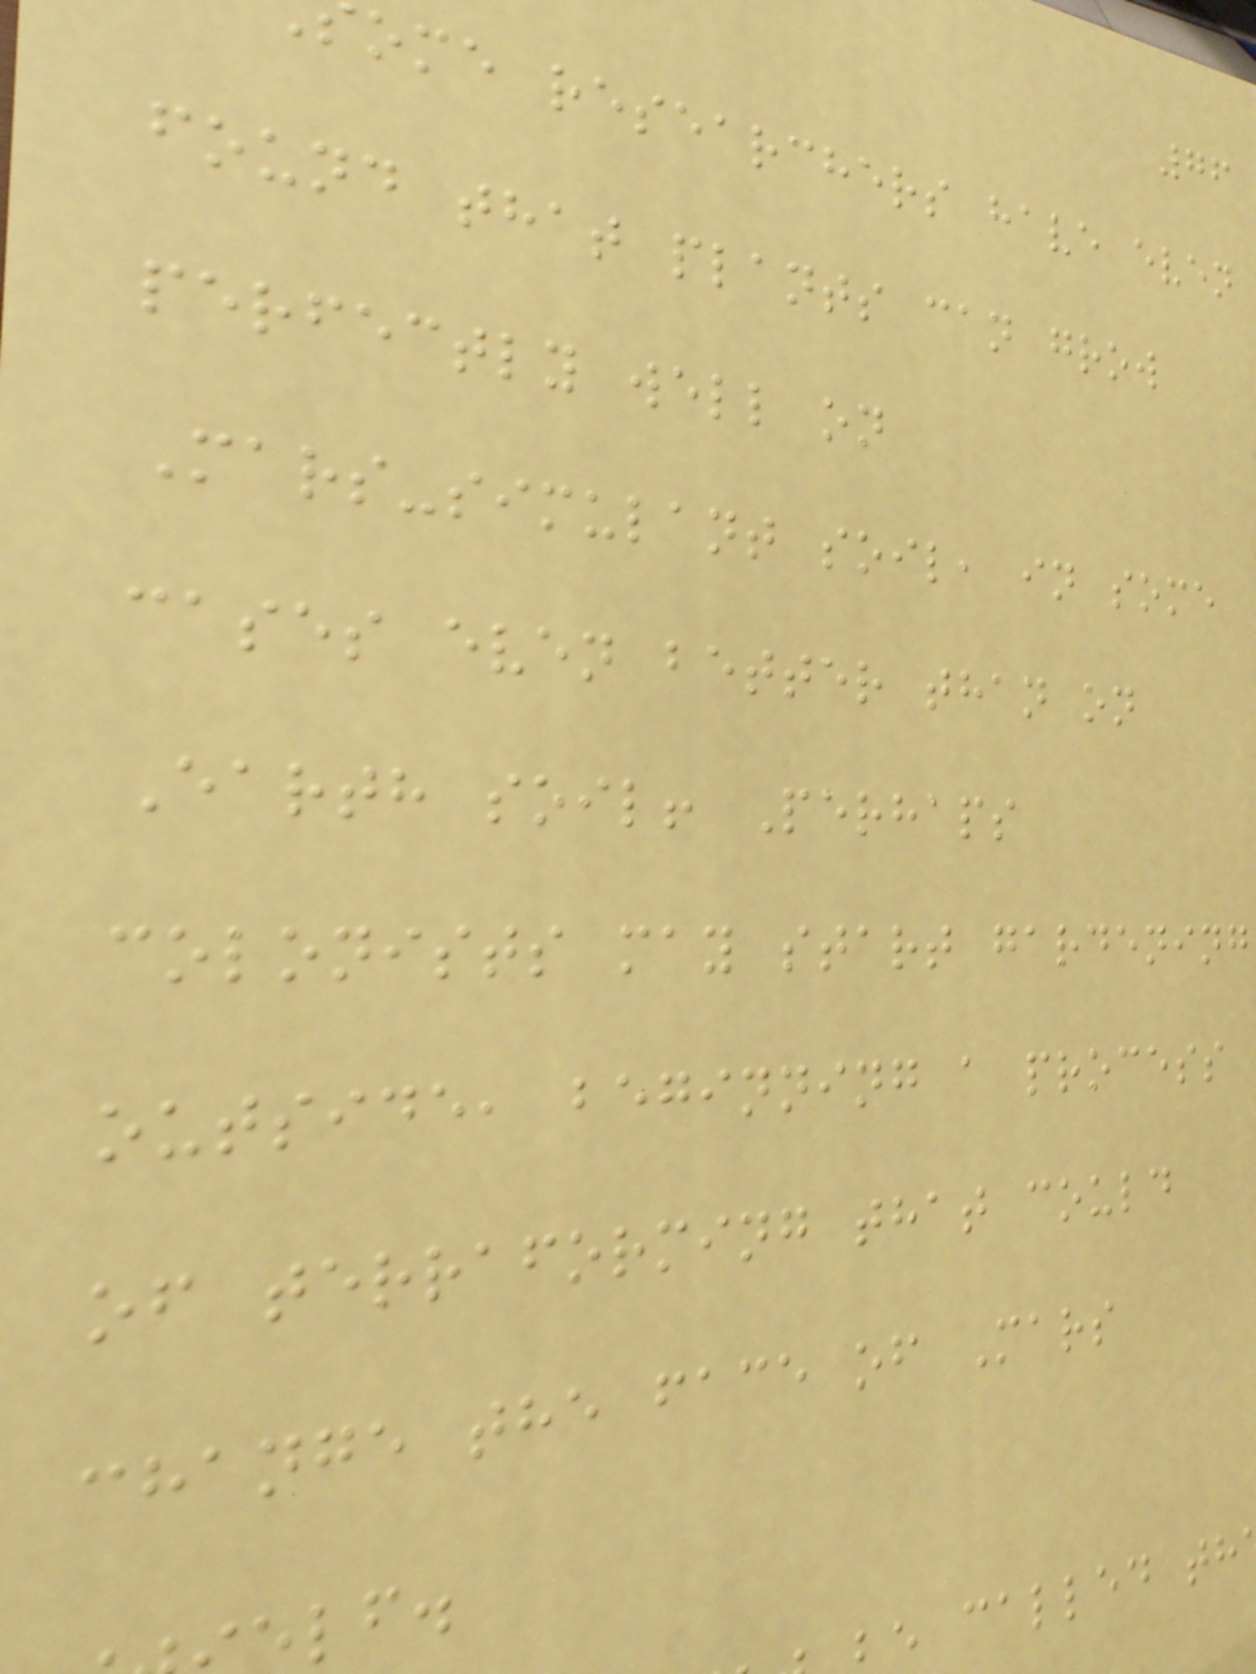76
ome researchers have even
found that plants can grow
perfectly well on
Mars-simulant soil, in some
cases even better than on
Earth soil! Perhaps
colonists may start gardening
outside, beginning a process
of terraforming that could
change the face of Mars
e called th
